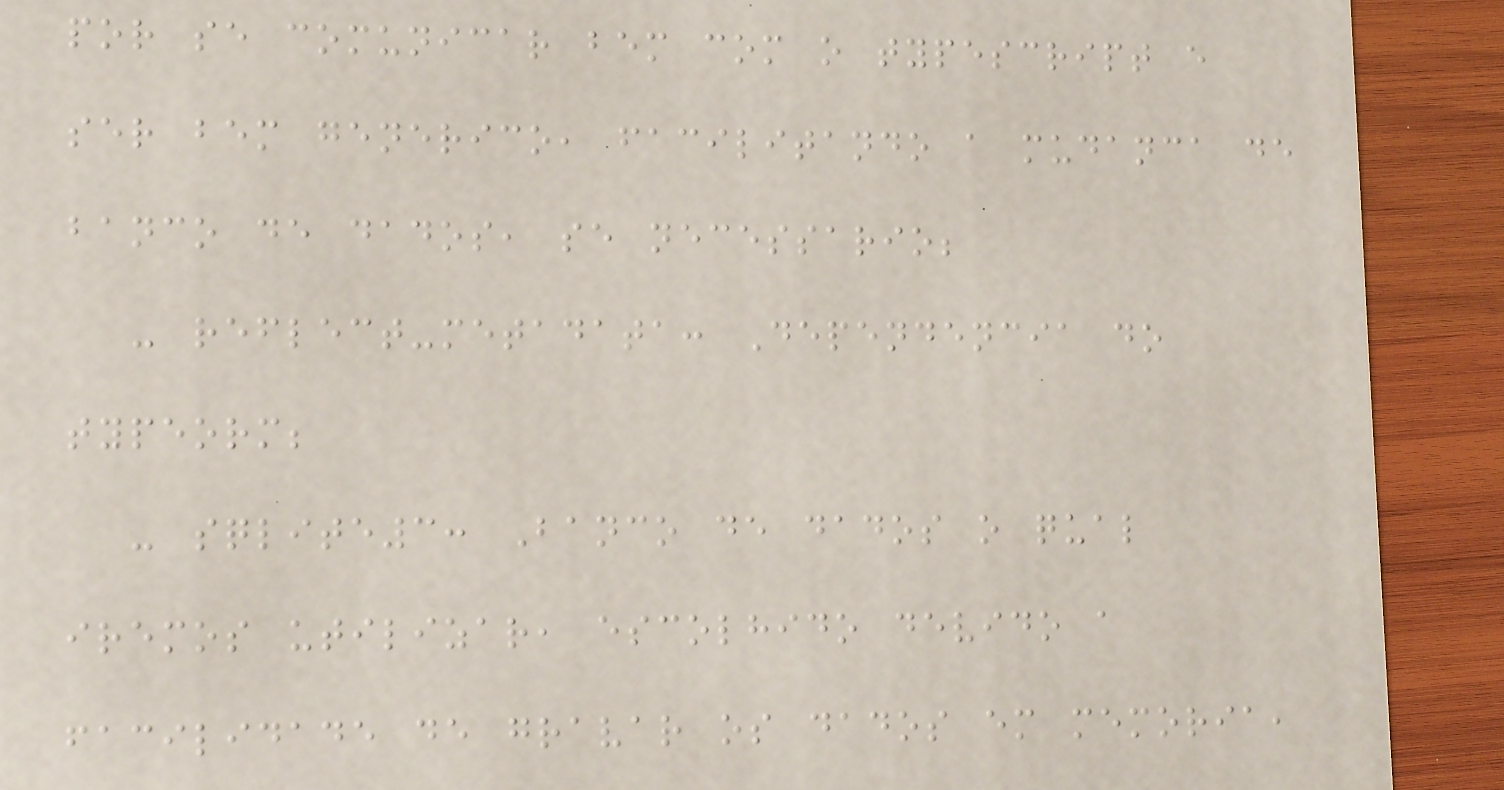por se comunicar bem com o typescript e
ser bem generico, facilitando a mudanca de
banco de dados, se necessario;
- reflect-metadata: Dependencia do
typeorm;
- sqlite3: Banco de dados o qual
iremos utilizar, escolhido devido a
facilidade de gravar os dados em memoria,
